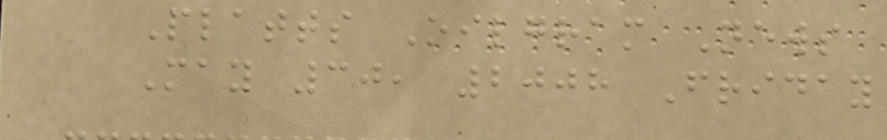Platts Oilgram News
May 30, 2008 Friday
